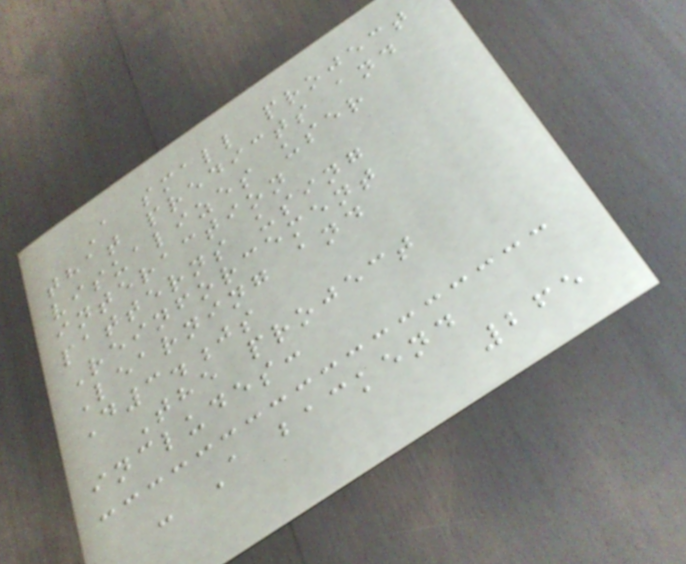A small project
that predicts and
visualizes user
interaction
patterns using
Reinforcement
Learning and
D3.js
The project
includes:
- A backend
265
